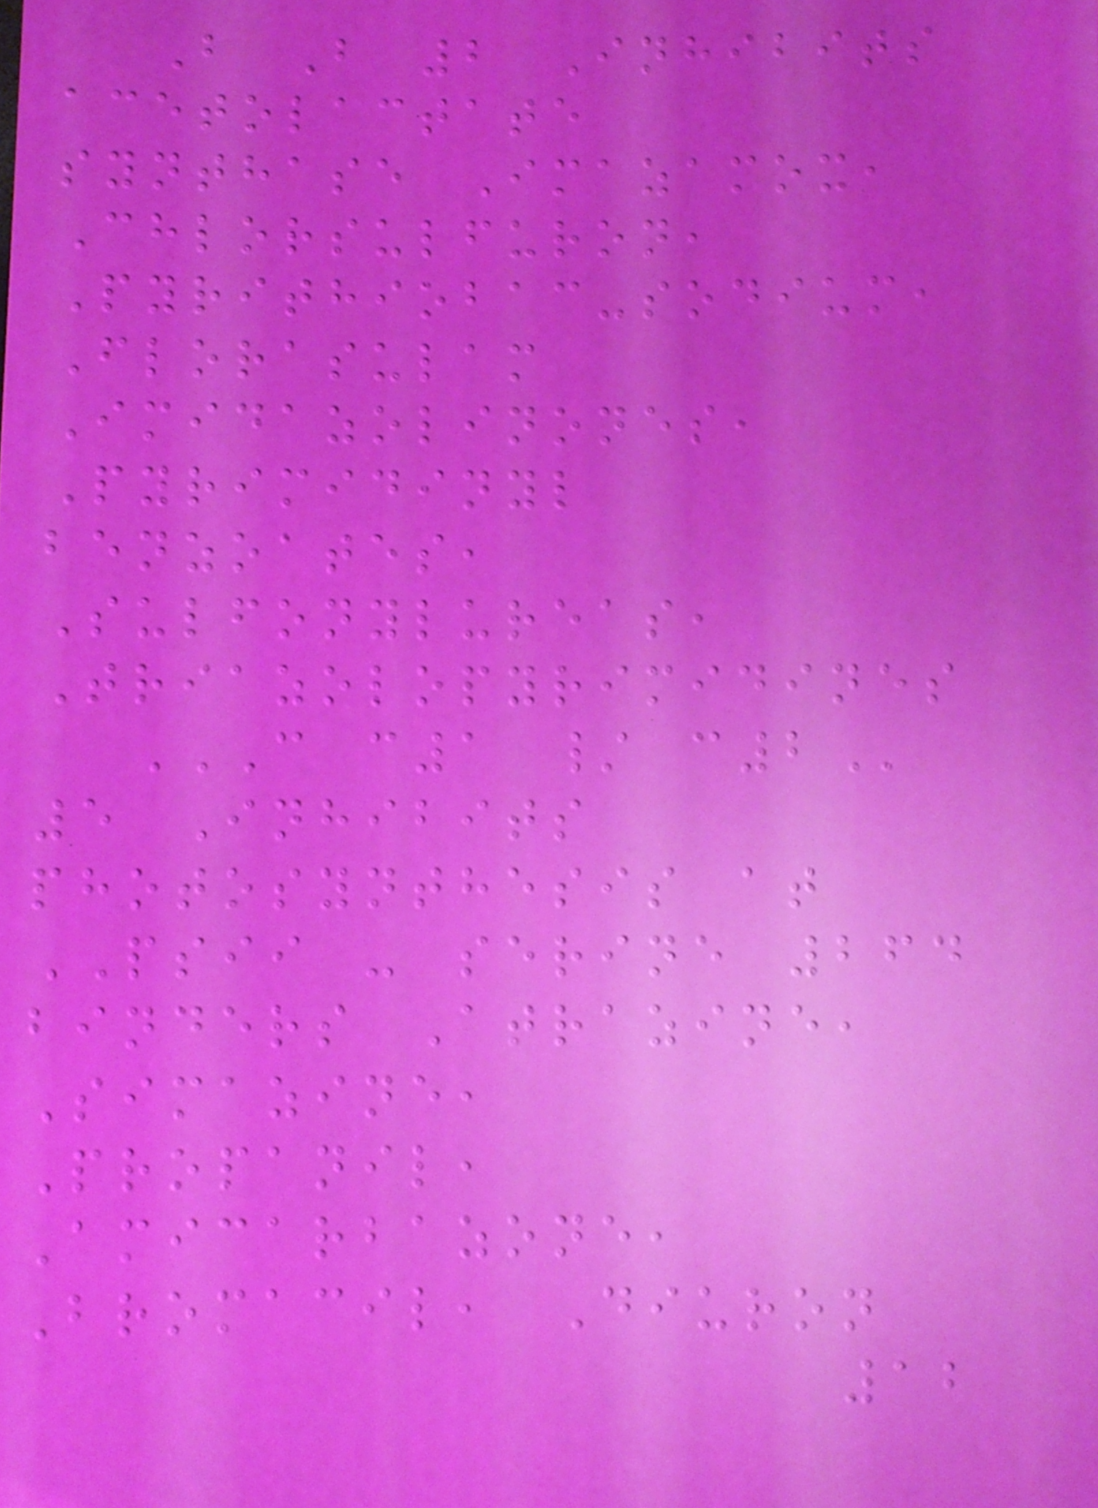B B 2 Inhibits
acetolactate
synthase Imazamox,
Chlorsulfuron,
Pyrithiobac-sodium,
Florasulam
Imidazolinones,
Pyrimidinyl
benzoates,
Sulfonylureas,
Triazolopyrimidines
C C1 / C2
5 Inhibits
photosynthesis at
PSII - serine 264
binders Atrazine,
Simazine,
Propanil,
Amicarbazone,
Bromacil, Diuron
12
